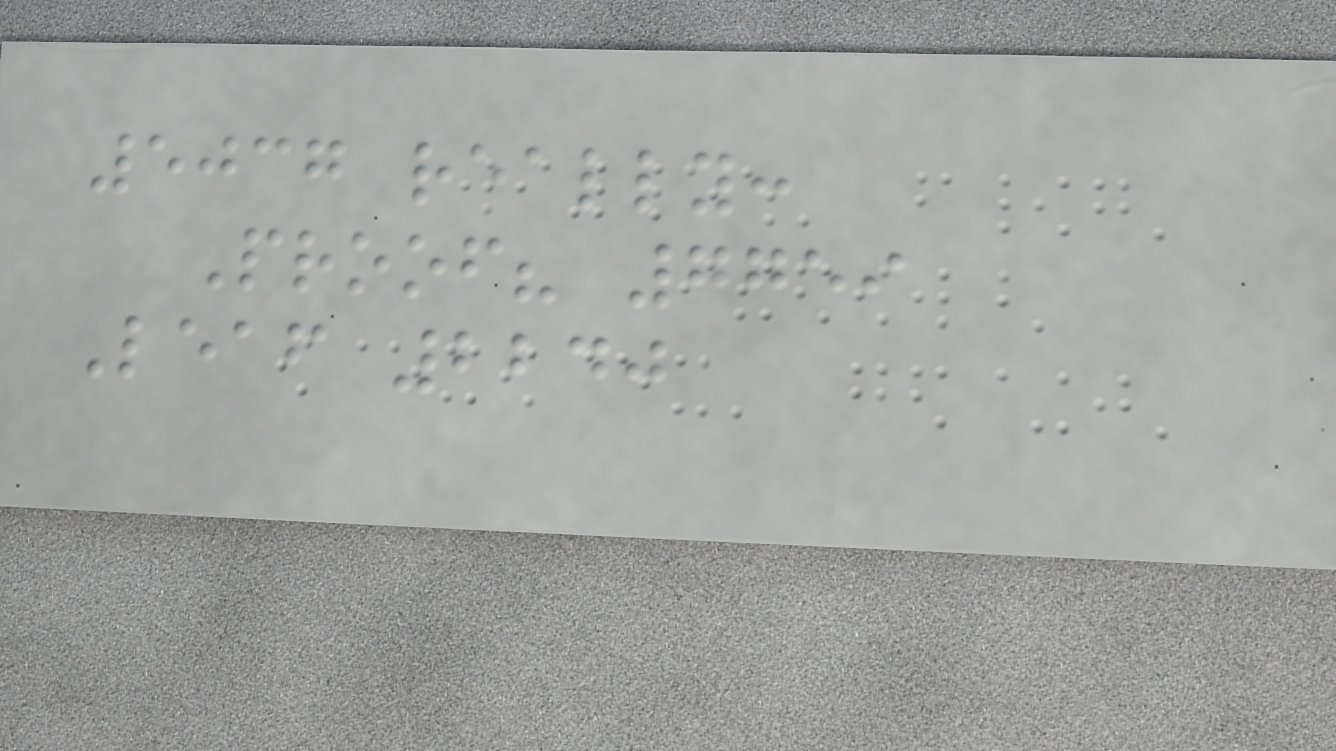5037 really:
Proof? 7759
Leaf 2240
